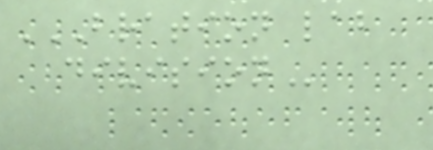BRATION LAB
DIVISION
